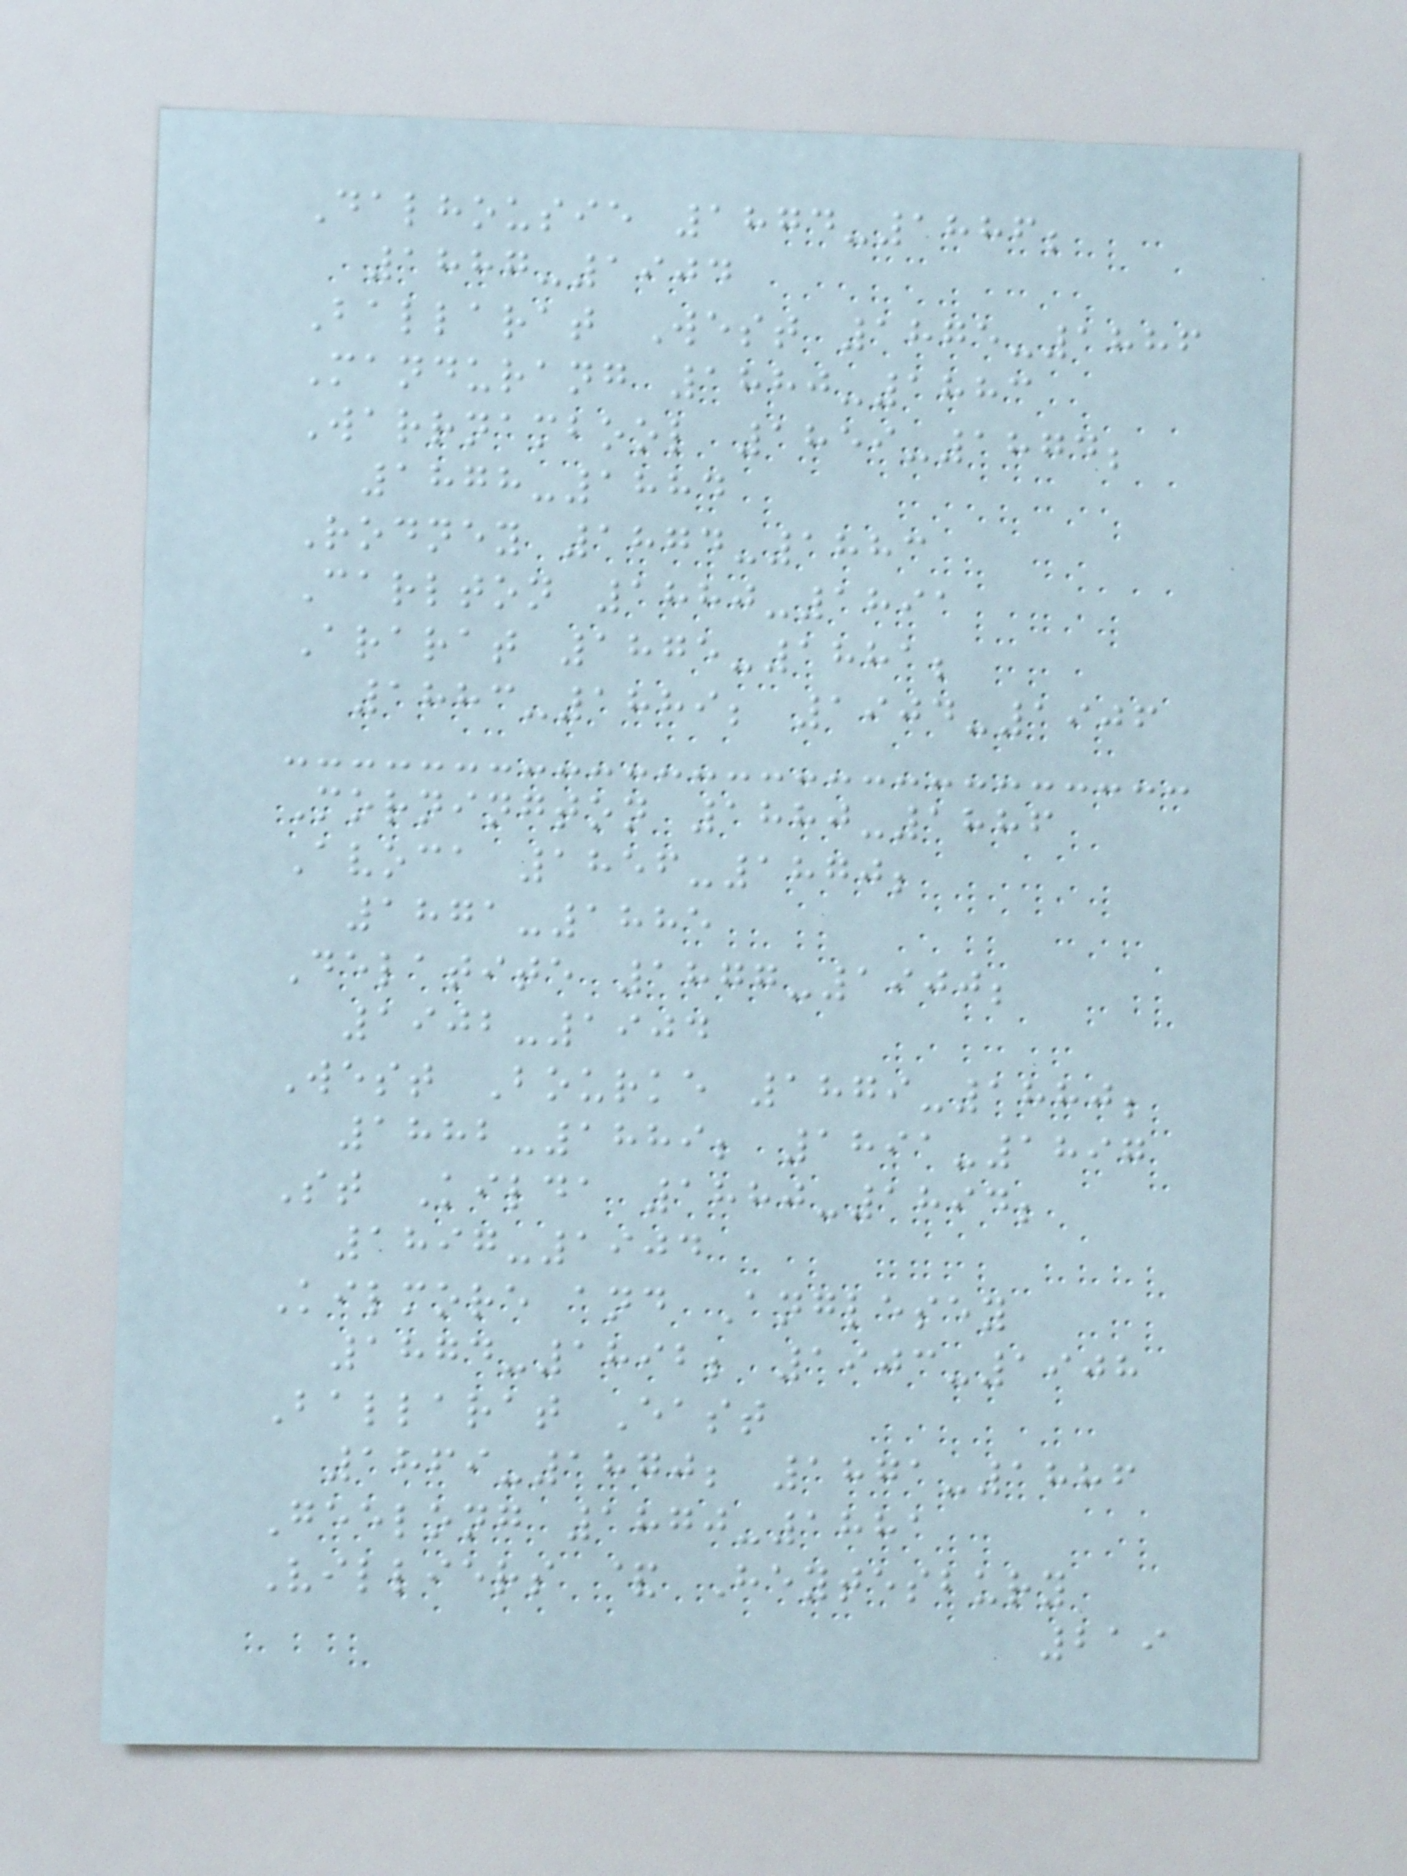Dalhousie 1874-1886;
1887-1904
Ballarat West 1875-1886
Mandurang 1880-1883
Warrnambool 1859-1874;
1878-1884
Rodney 1874-1883
Carlton 1880-1891
Ararat 1875-1881;
1883-1889; 1904-1906
Mornington 1880-1886
Avoca 1856-1870;
1871-1885
Delatite 1877-1900;
1902-1904
West Bourke 1879-1880;
1882-1889; 1891-1897
St Kilda 1880-1894;
1897-1904
Kilmore and Anglesey
1874-1892; 1903-1908
Ballarat East
1869-1870; 1871-1886
Geelong 1870-1881
Villiers & Heytesbury
219
